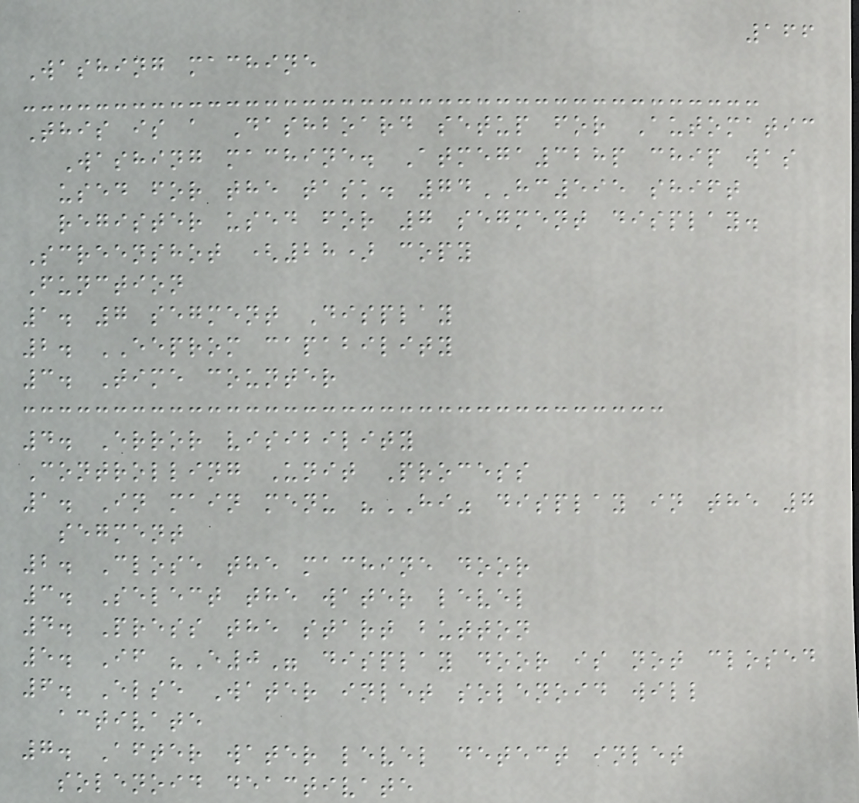166
Washing machine
This is a Dashboard setup for Automatic
Washing machine. Atmega328p chip was
used for the task. 74HC595 shift
register used for 7 segment display.
Screenshot (28) copy
Function
1. 7 segment Display
2. EEPROM capability
3. Time counter
4. Error visibility
Controlling Unit Process
1. In main menu "HI" display in the 7
segment
2. Close the machine door
3. Select the water level
4. Press the start button
5. If "E0" display door is not closed
6. Else Water inlet solenoid will
activate
7. After water level detect inlet
solenoid deactivate
